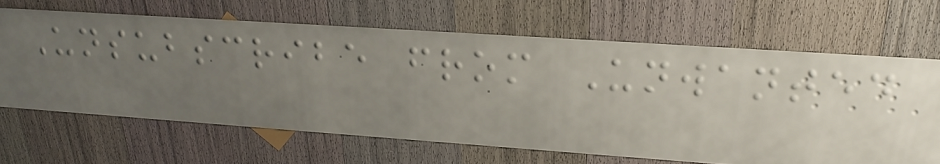Unsubscribe from Unwanted
